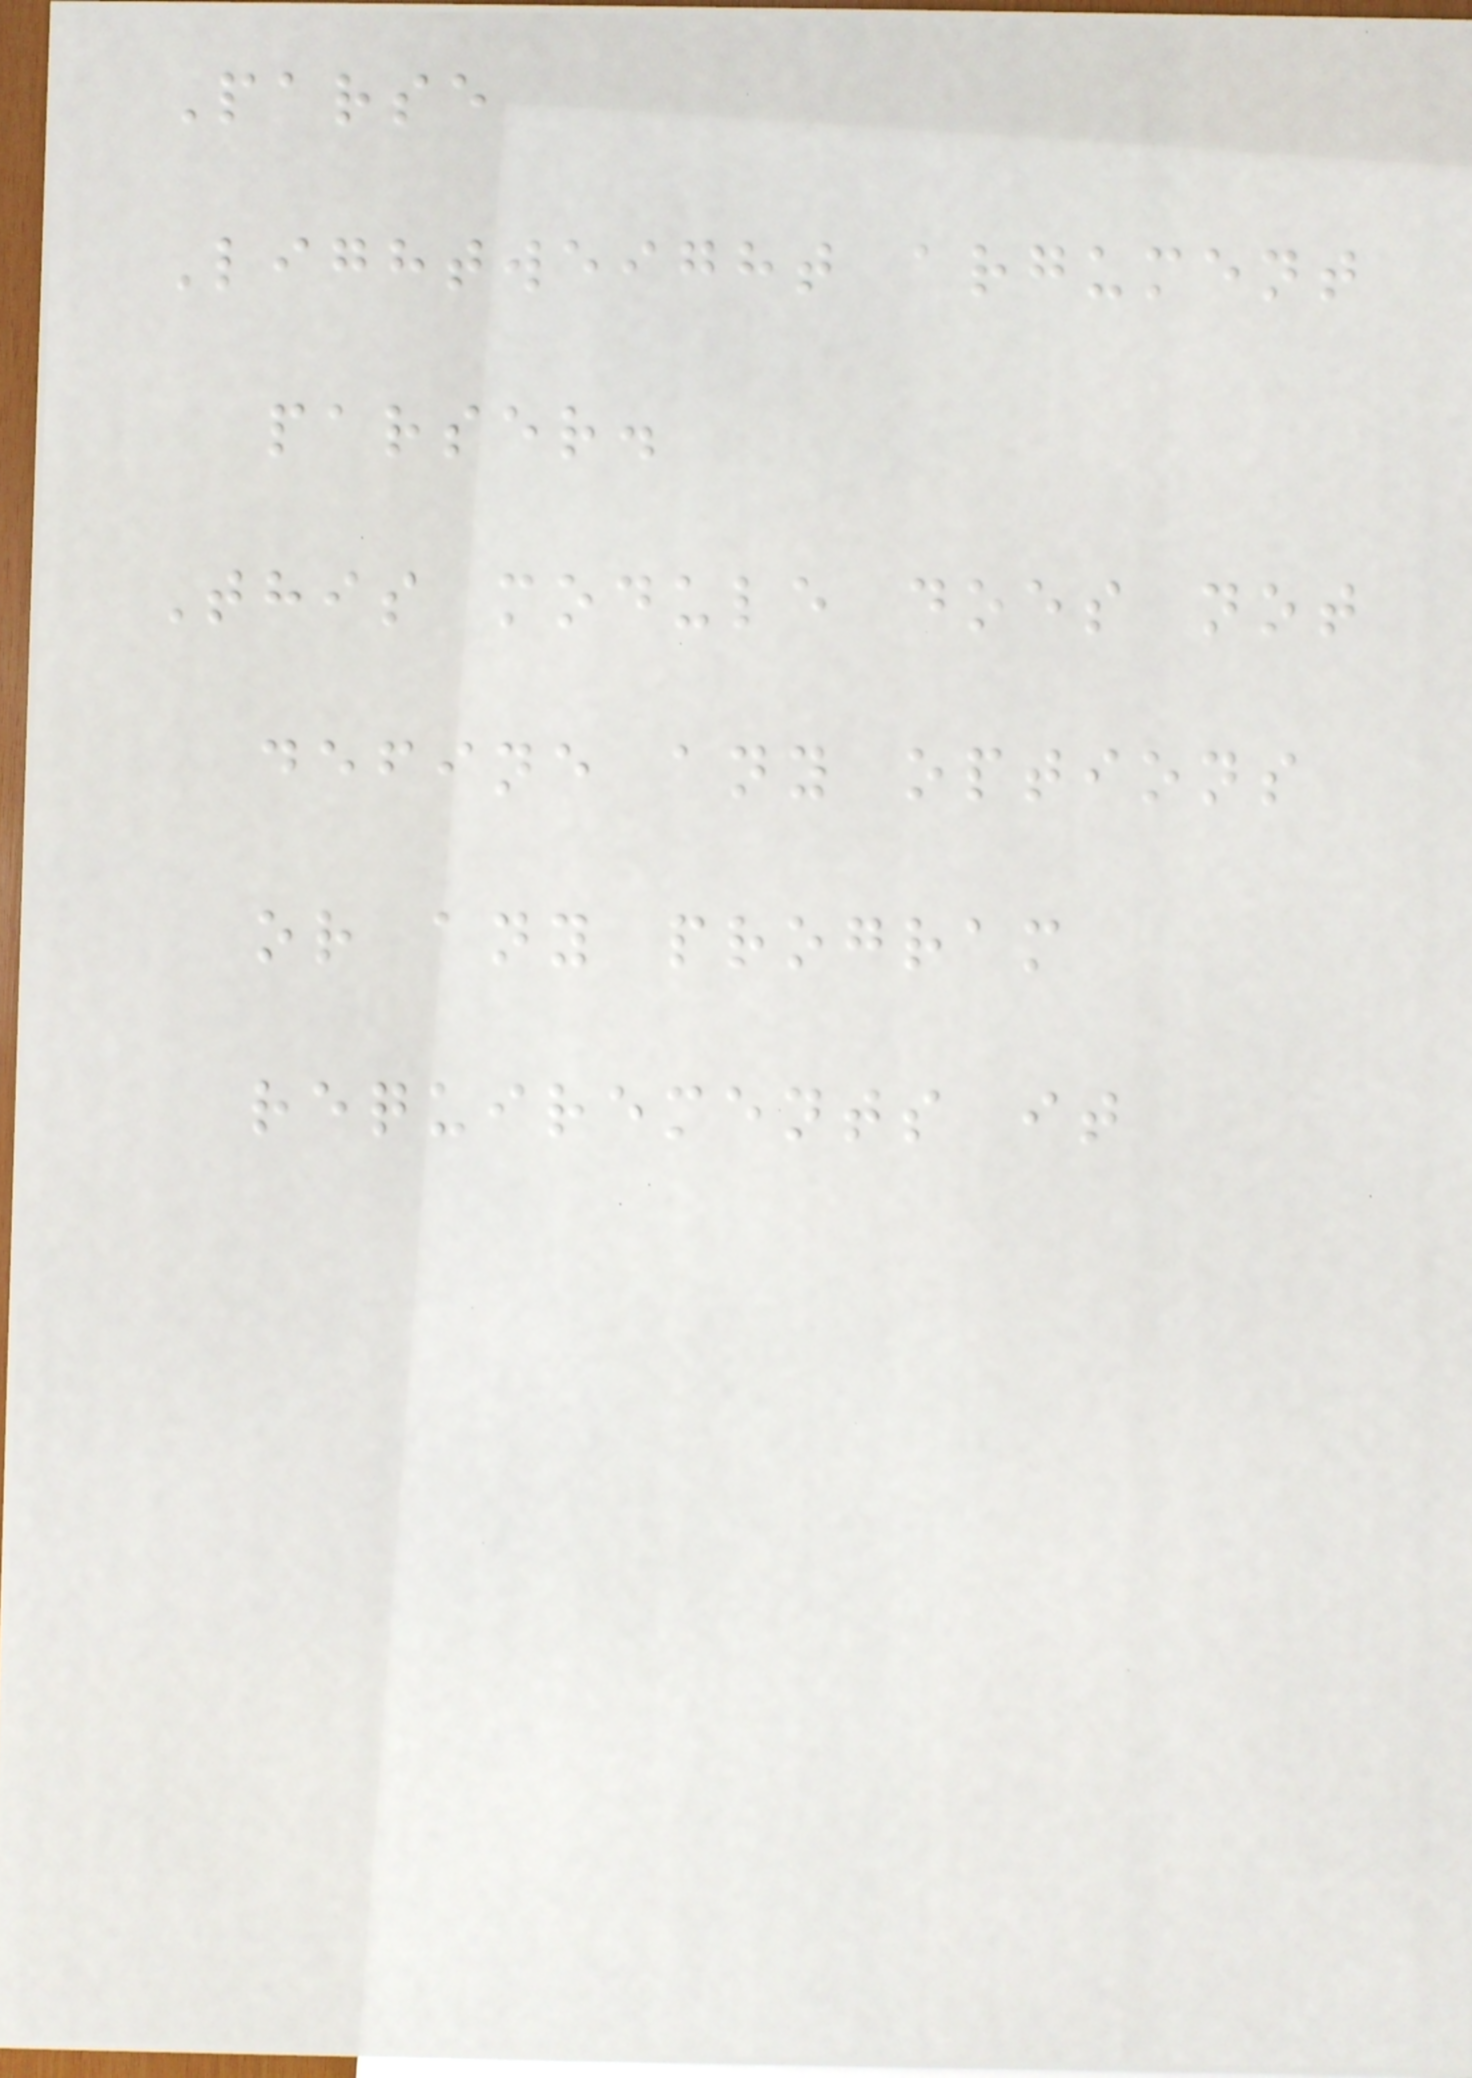Parse
Lightweight argument
parser.
This module does not
define any options
or any program
requirements it
